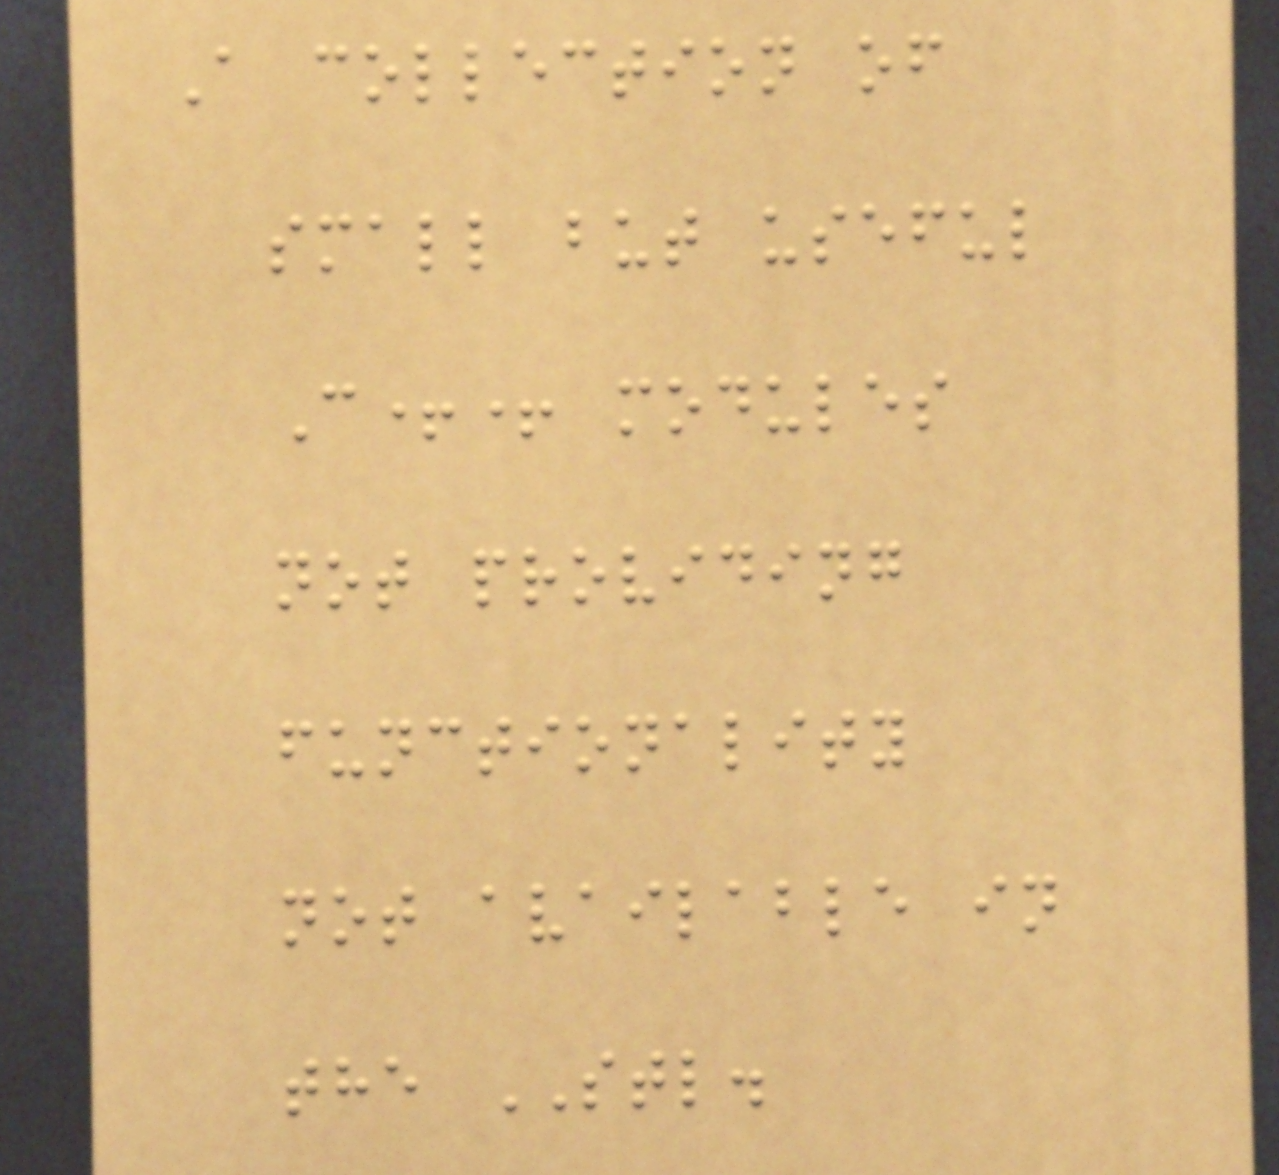A collection of
small but useful
C++ modules
not providing
functionality
not available in
the STL.
